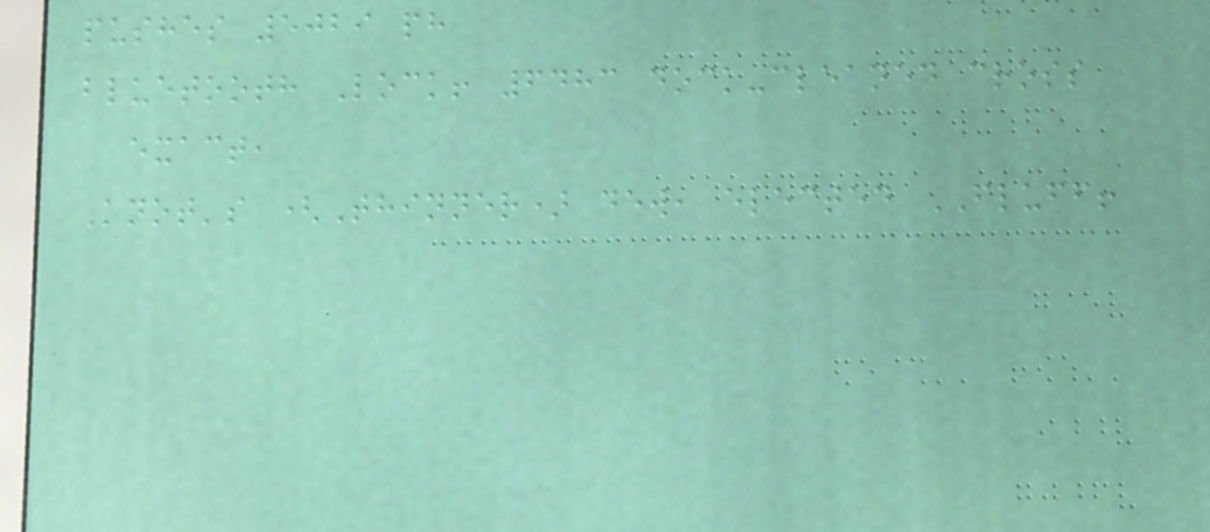pushes 5029 ph
bluetooth Lock! 6483 dock-cleaned cross
exact,
Knot's (Thinner) dew, elected FLUFF!
